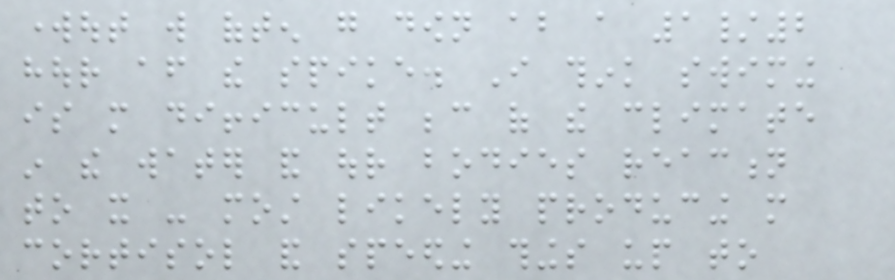workout will often go down about a 1/2
hour after the spike. I think swiming
is more difficult because of the climate
in the water and our bodies reaction
to it - most likely producing more
cortisol and speeding things up to
